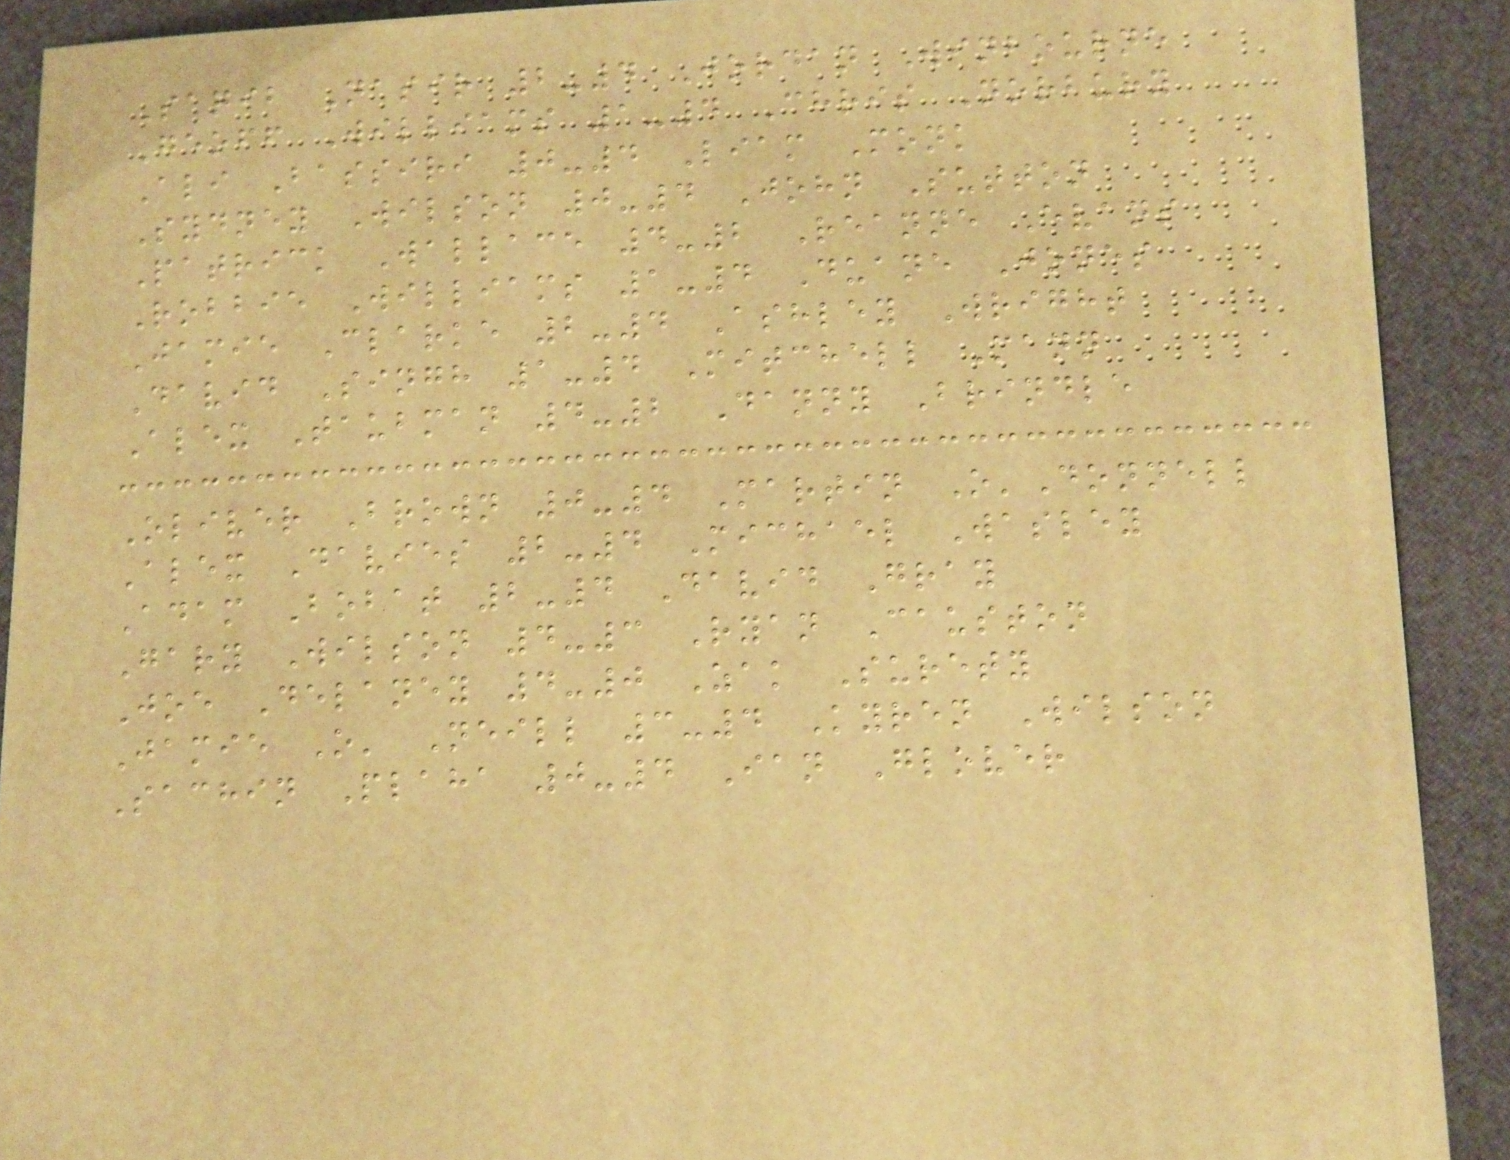Saqib Nasir 2-4 Jordan Winbourne
Geoff Williams 1-4 Chris Norbury
Ali Bassiri 0-4 Liam Monk
Sydney Wilson 0-4 John Sutton
Patrick Wallace 4-2 Reanne Evans
Robbie Williams 1-4 Duane Jones
Jamie Clarke 2-4 Ashley Wright
David Singh 1-4 Mitchell Mann
Alex Taubman 4-2 Danny Brindle
Oliver Brown 0-4 Martin O'Donnell
Alex Davies 2-4 Michael Wasley
Adam Bobat 2-4 David Gray
Gary Wilson 4-3 Ryan Causton
Joe Delaney 4-0 Zak Surety
Jamie O' Neill 3-4 Kyren Wilson
Sachin Plaha 0-4 Ian Glover
